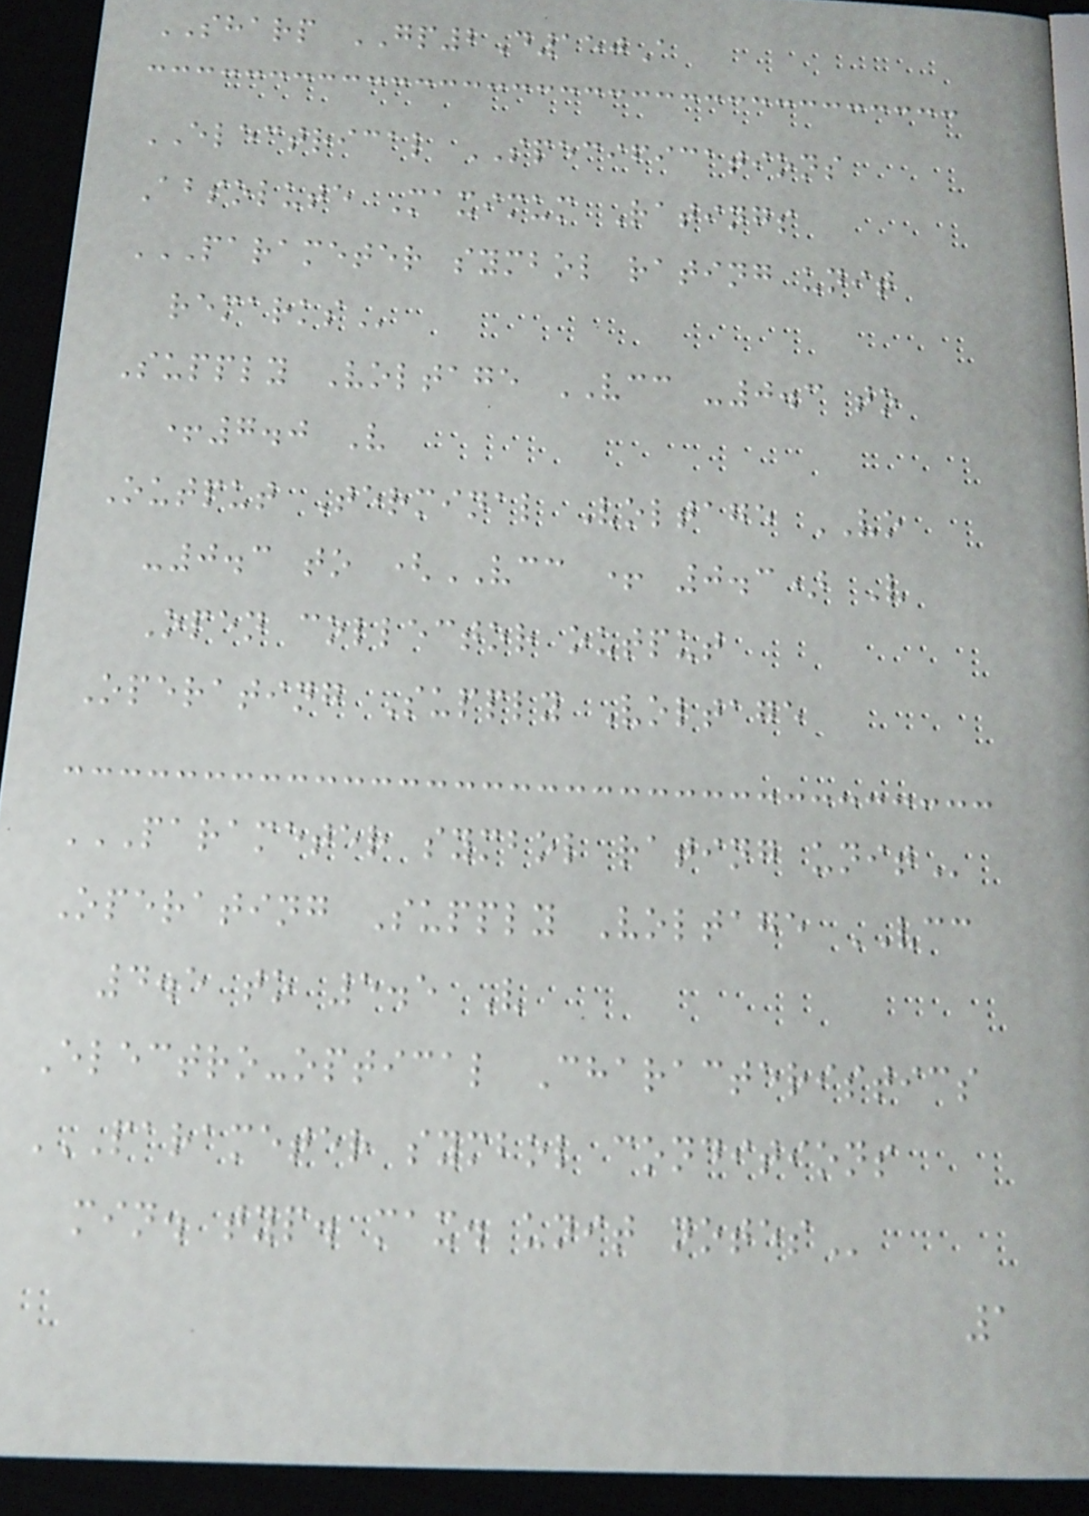SHARP GP2D150A
ELECTRICAL SPECIFICATIONS
Absolute Maximum Ratings
PARAMETER SYMBOL RATING UNIT
REMARKS
Supply Voltage VCC -0.3 to
+7.0 V
Output Terminal Voltage VO
-0.3 to (VCC + 0.3) V
Open collector output
Operating Supply Voltage
PARAMETER SYMBOL RATING UNIT
Operating Supply Voltage VCC
4.5 to 5.5 V
Electro-optical Characteristics
PARAMETER SYMBOL CONDITIONS
MIN. TYP. MAX. UNIT NOTES
1
